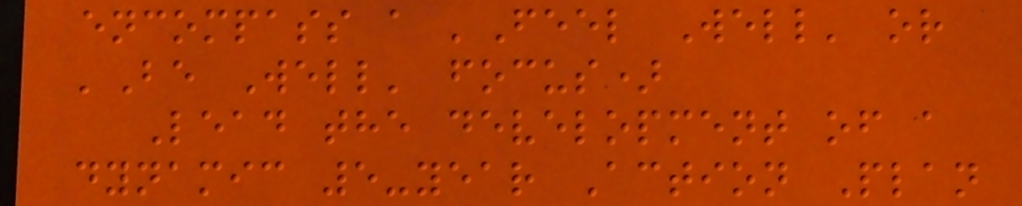encompass a 'Feel Well' or
'Be Well' focus)
Lead the development of a
dynamic 5-year Action Plan
